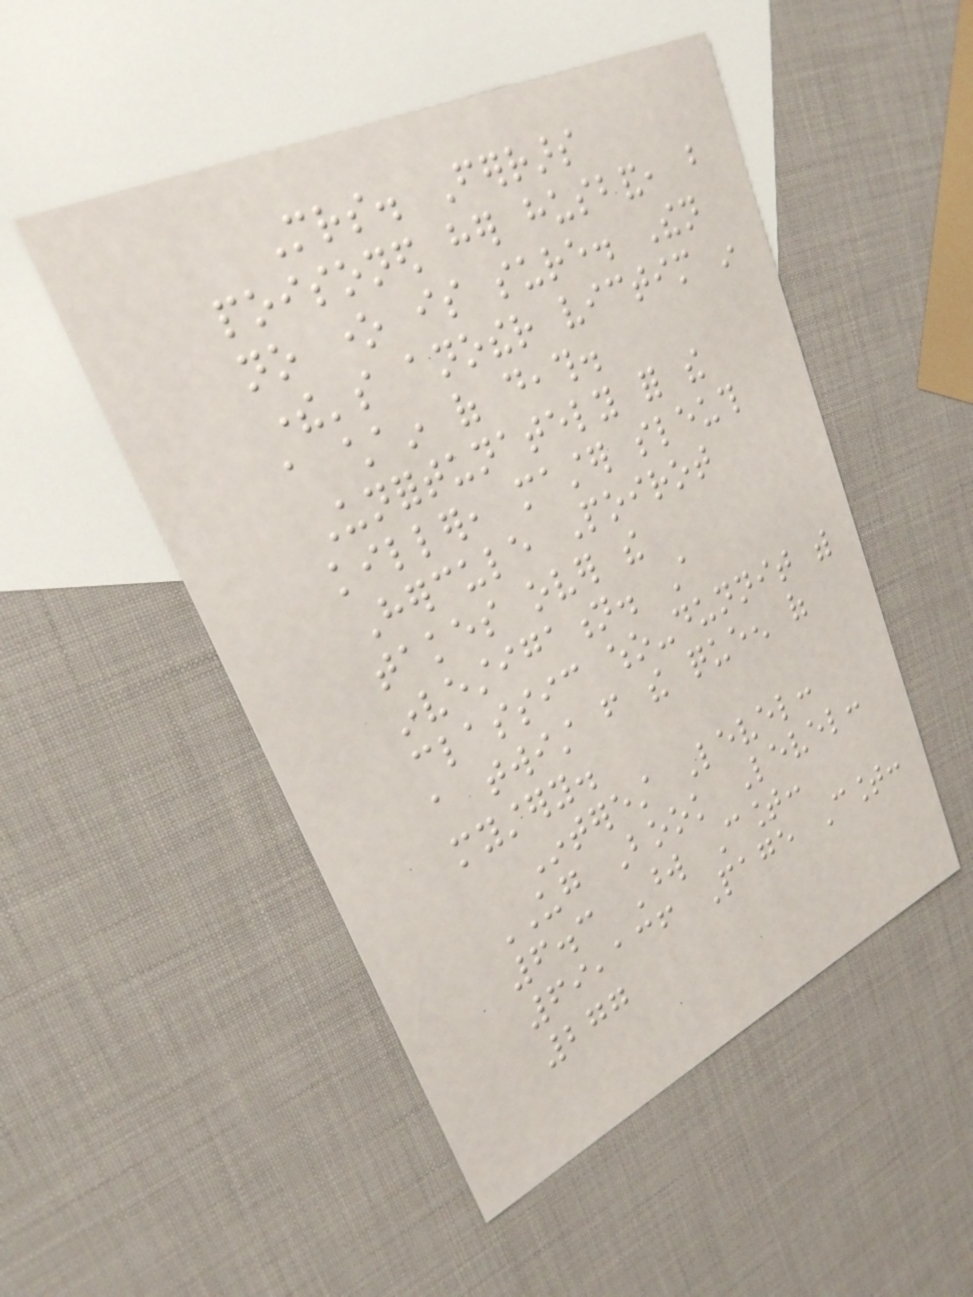Mrs. Ferrars
poisoned her husband, but
no one is sure. Then
there's another victim in
a chain of death.
Unfortunately for the
killer, master sleuth
Hercule Poirot
takes over the
investigation. A
classic who-dunnit with
a twist from the queen of
mystery.
Interest Level:
UG Book Level:
6.3 Word Count:
69,136 Page Count:
277
